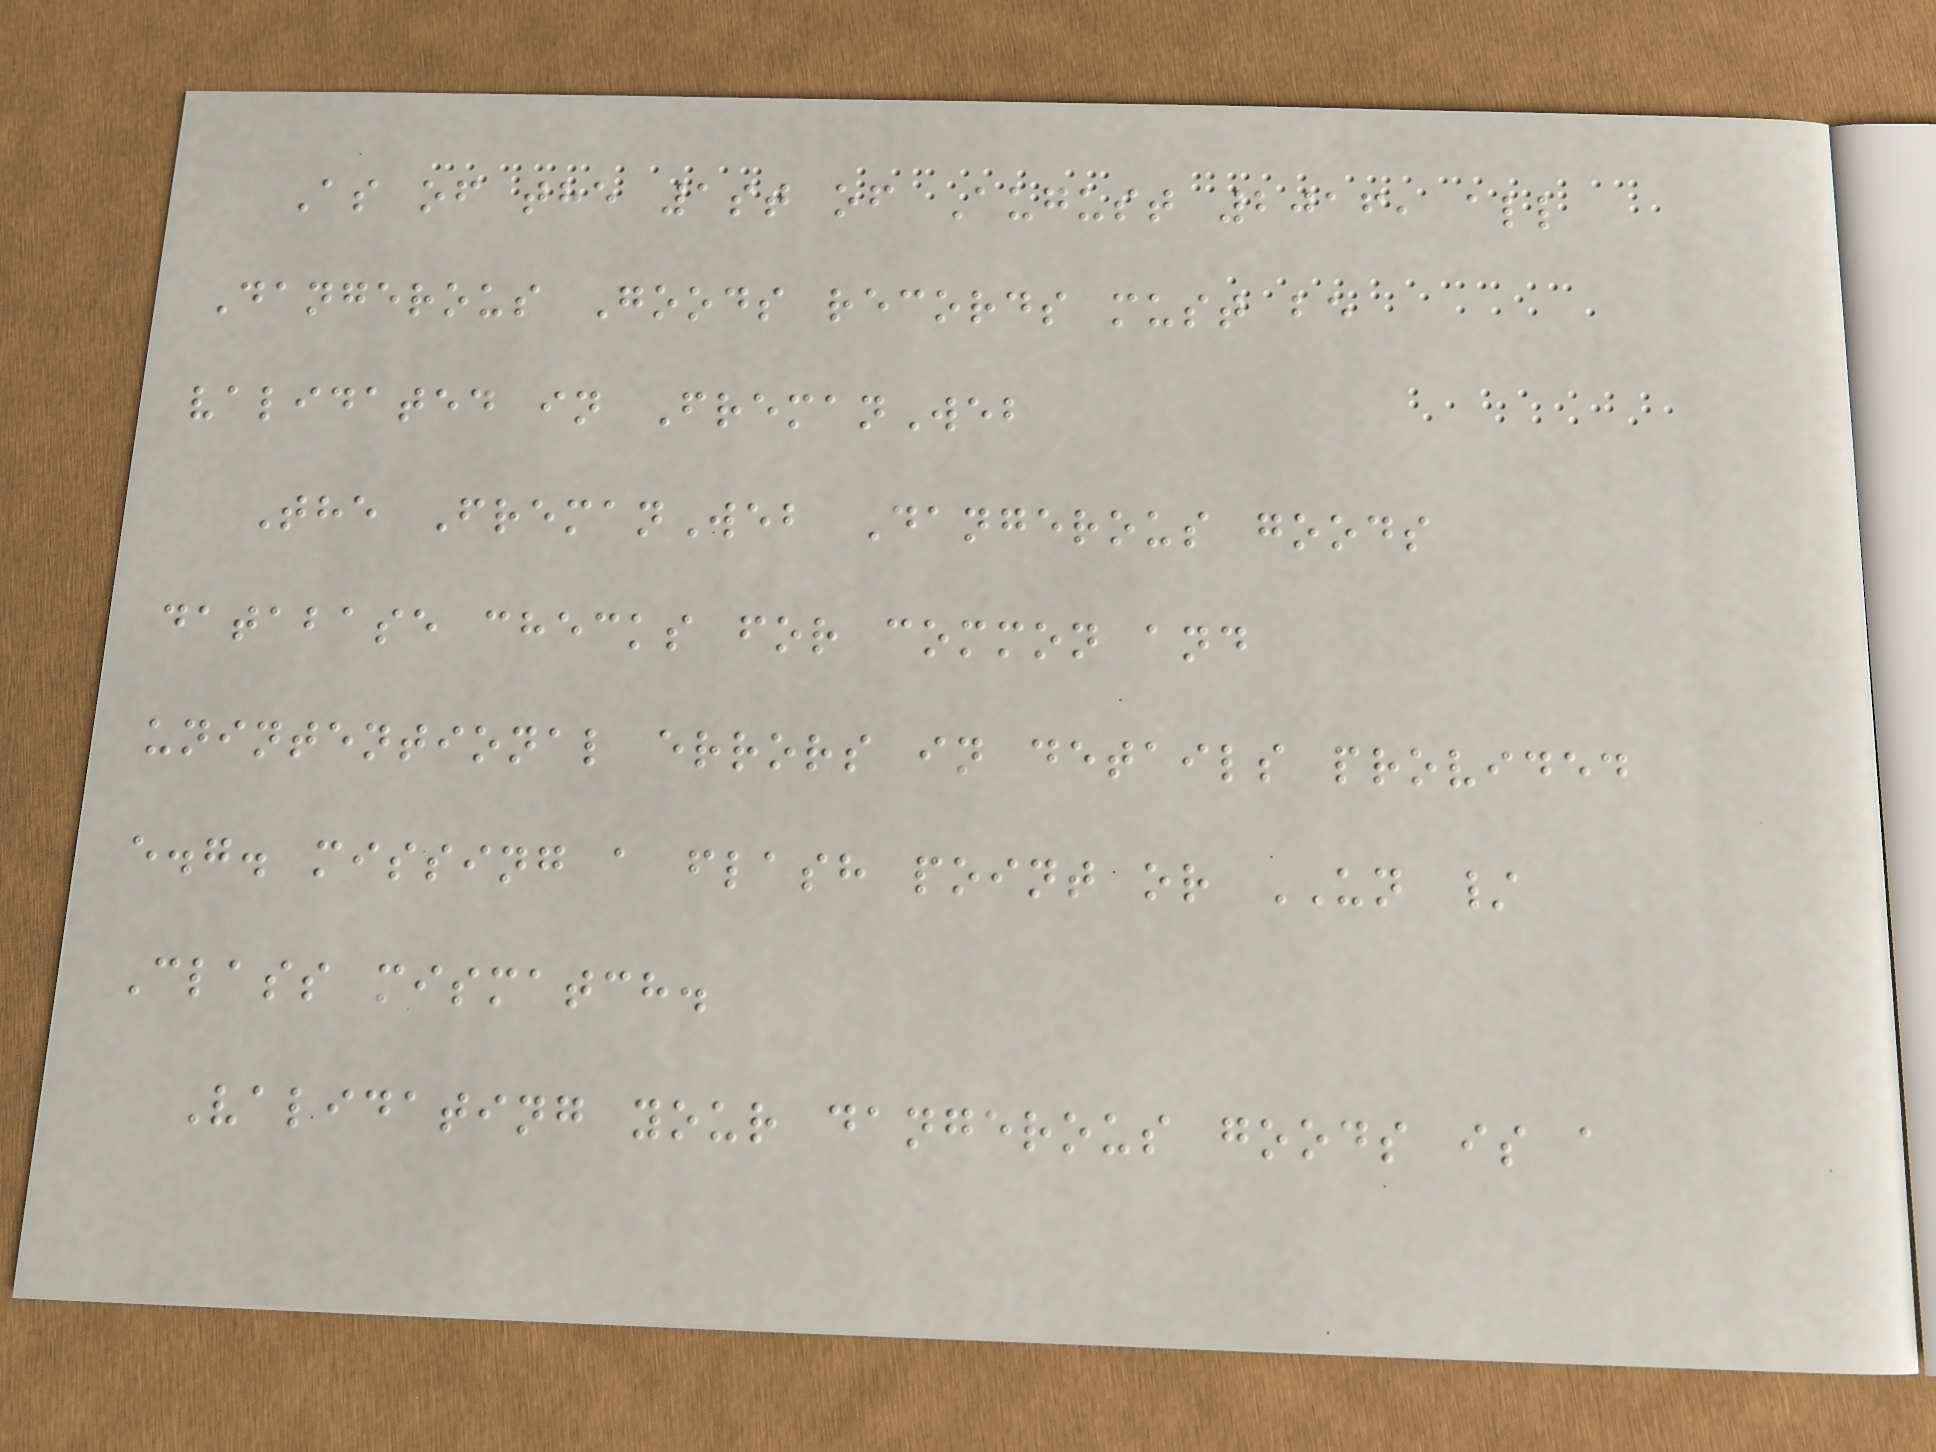As of the 1st of August 2016, all
Dangerous Goods records must be
validated in FremanWeb
The FremanWeb Dangerous goods
database checks for common and
unintentional errors in details provided
e.g. missing a flash point or UN /
Class mismatch.
Validating your dangerous goods is a
